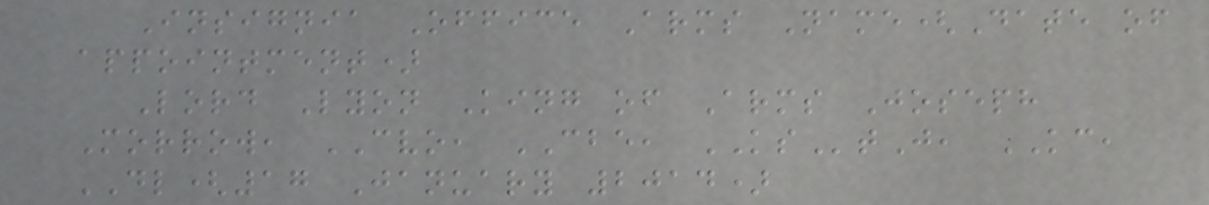Insignia Office Arms Name(Date of
appointment)
Lord Lyon King of Arms Joseph
Morrow, CVO, CBE, KStJ, KC,
DL(17 January 2014)
